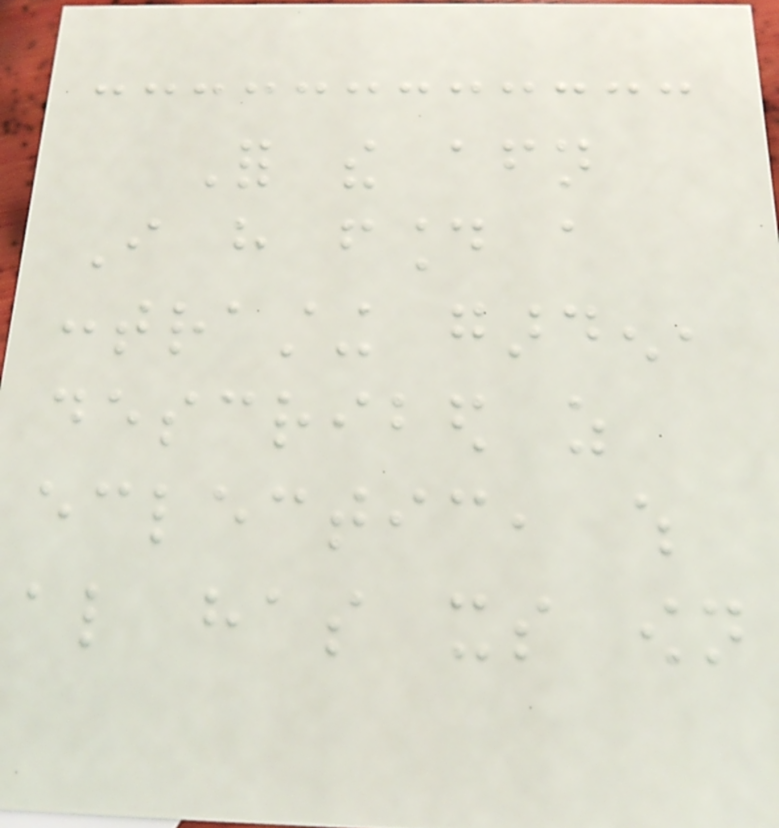For the afternoon
I have found a
contrasting garden,
described as
eclectic, which
also has its own
